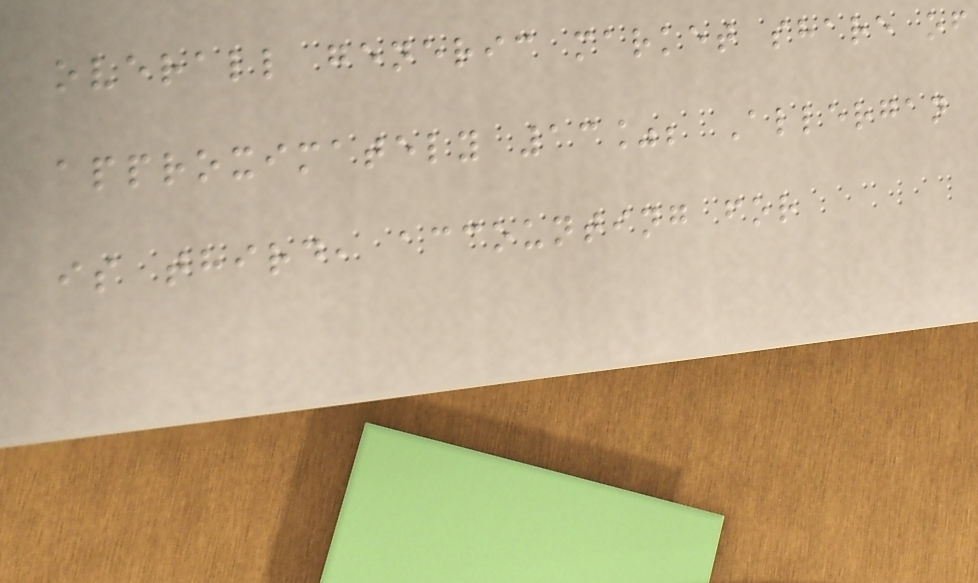overall generic market share of
approximately 13%; Allergan
is third, accounting for
